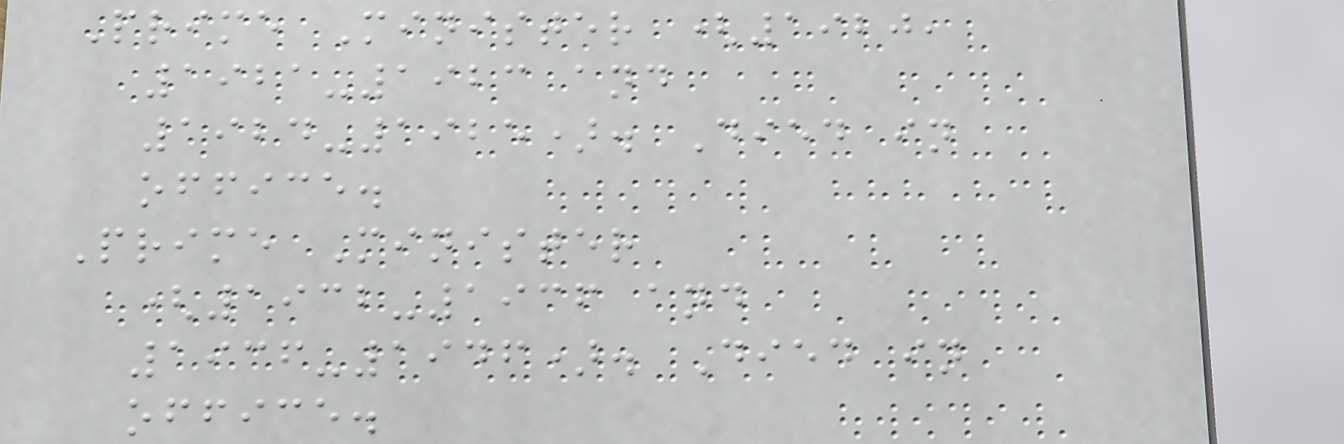Prime Minister (1920,
1921-1923 and
1924-1925). Died in
office.
Prime Minister
(1932-1936 and
1936-1946). Died in
office.
